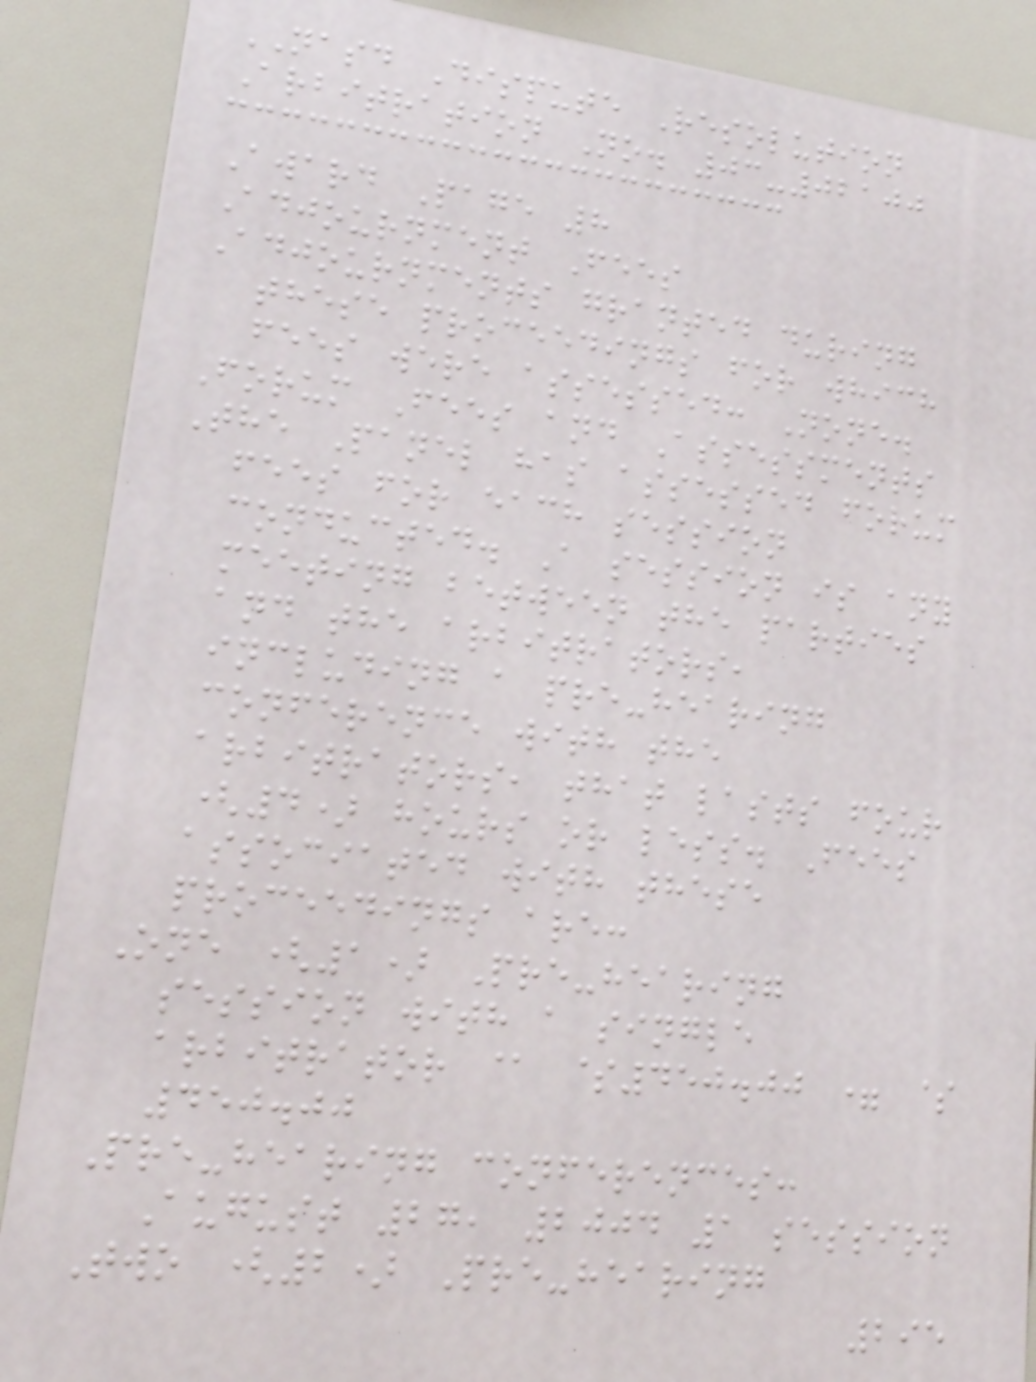NASD Dispute Resolution
Arbitration No. 03-02100
Award Page 8
Adjournment Fees
Adjournments granted during
these proceedings for which
fees were assessed: None.
Forum Fees and Assessments
The Panel has assessed forum
fees for each session
conducted. A session is any
meeting between the parties
and the arbitrators,
including a pre-hearing
conference with the
arbitrators, that lasts four
(4) hours or less. Fees
associated with these
proceedings are:
One (1) Pre-hearing
session with a single
arbitrator @ $450.00 = $
450.00
Pre-hearing conferences:
August 27, 2004 1 session
Two (2) Pre-hearing
295
